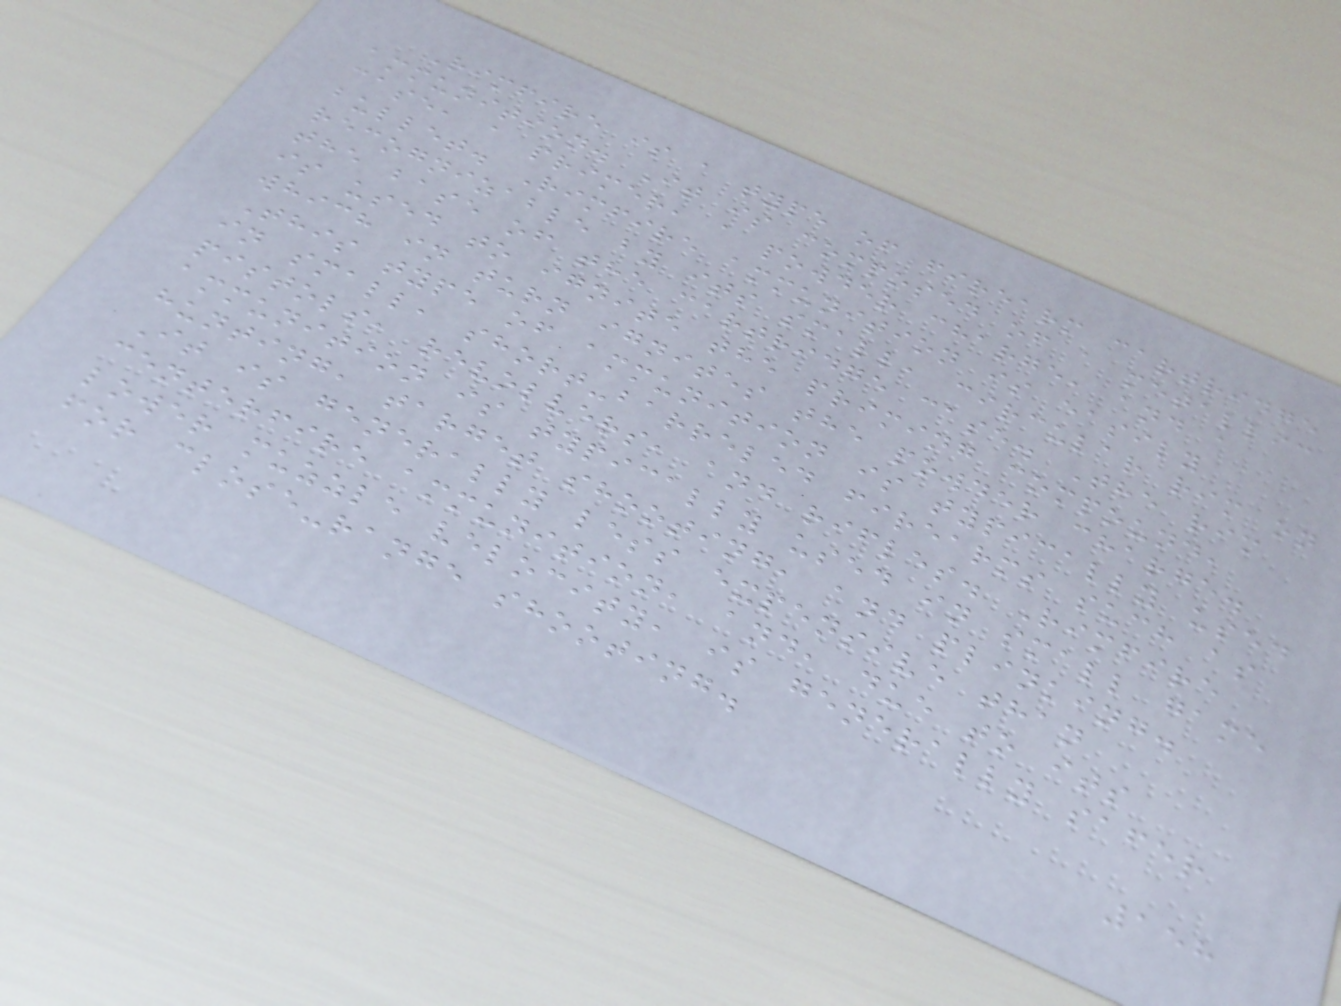Rimfire is a type of firearm cartridge
ammunition. It is composed of a metallic
case, a primer, a powder charge, and a
bullet. Rimfire ammunition is easily
recognizable by its small, circular rim on
the base of the cartridge case. The rim
is used to ignite the priming compound,
which in turn ignites the powder charge.
This type of ammunition is typically used
in small, short-barreled firearms such as
pistols, revolvers, and rifles. Rimfire
ammunition is typically used in small game
hunting, target shooting, and plinking.
It is generally less expensive than
centerfire ammunition, and, due to its
lower muzzle velocity, is generally safer
for close-range shooting.
158
